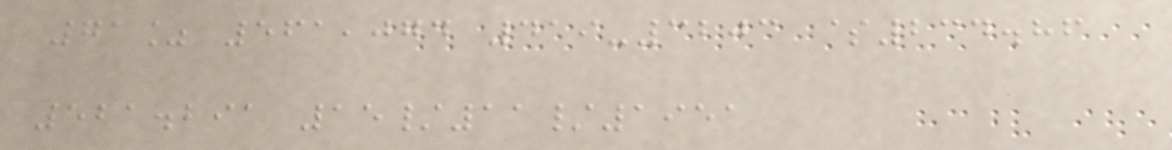71% 561,074 419-3203 $234.86
521.291 15/11/1951
